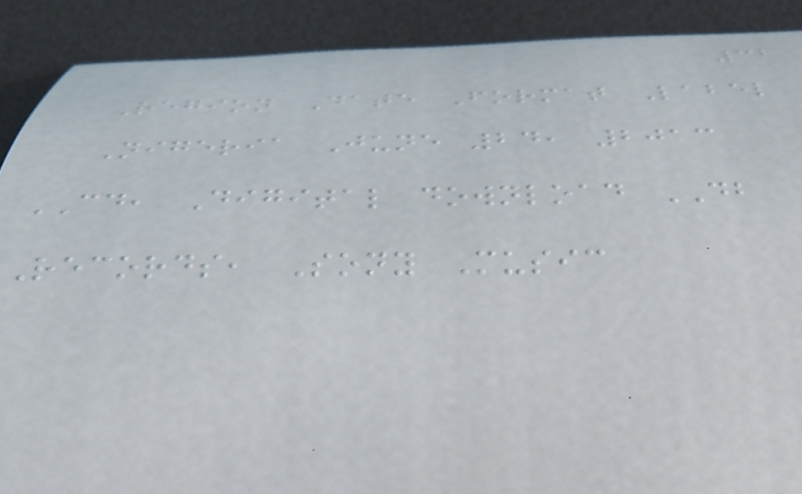32
Region Date Format Label
Nigeria June 24, 2013
CD, Digital download DB
Records, Sony Music
